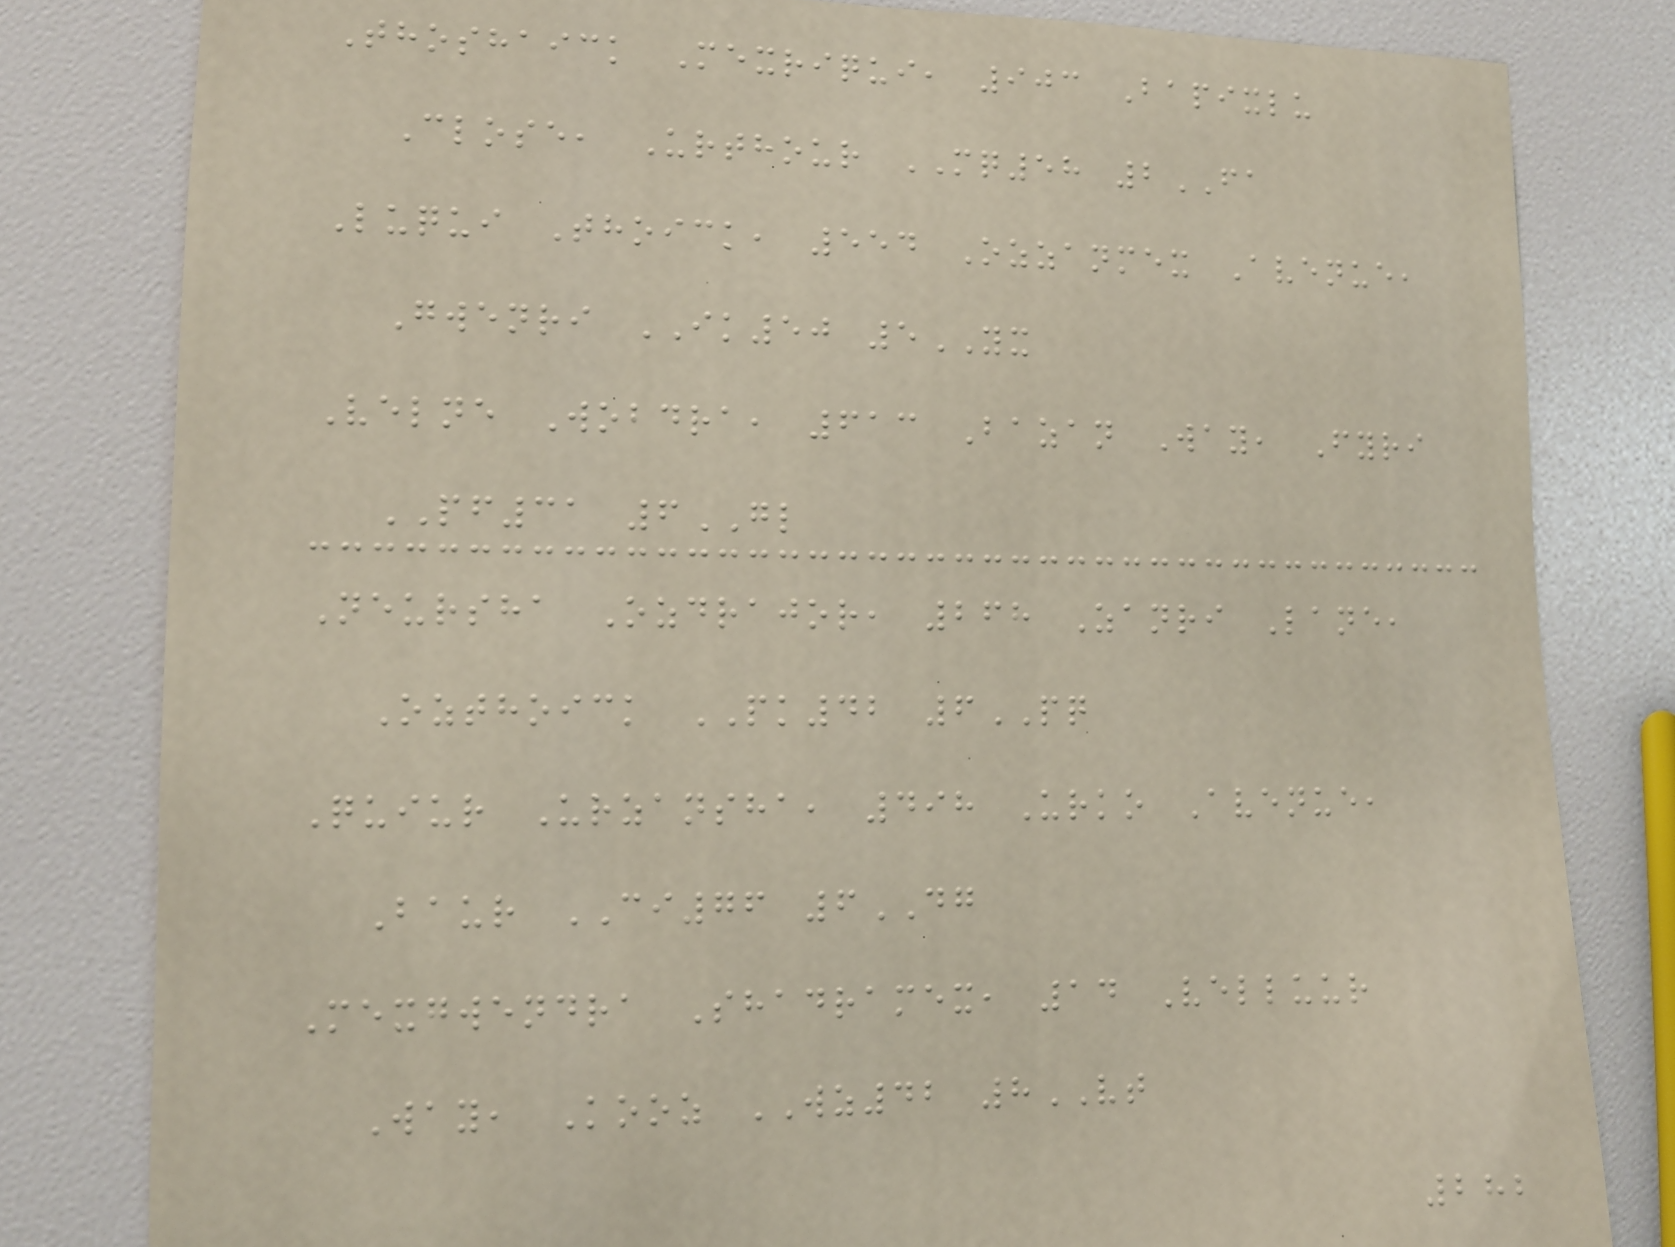Thoshaick Mexriqui, 903 Bapixlu
Close, Urthour MQ58 2FA
Luqui Thoick, 554 Ozzanmex Avenue,
Gwenri IK50 5YX
Velne Wobdra, 613 Bazan Way, Fyri
PF31 6GL
Neursha Ozdrajor, 268 Zanri Lane,
Ozthoick PK42 6PQ
Quiur Urzansha, 498 Urko Avenue,
Baur CI76 6DG
Mexgwendra Shadramex, 14 Velluur
Way, Kooz WZ42 8VT
282
